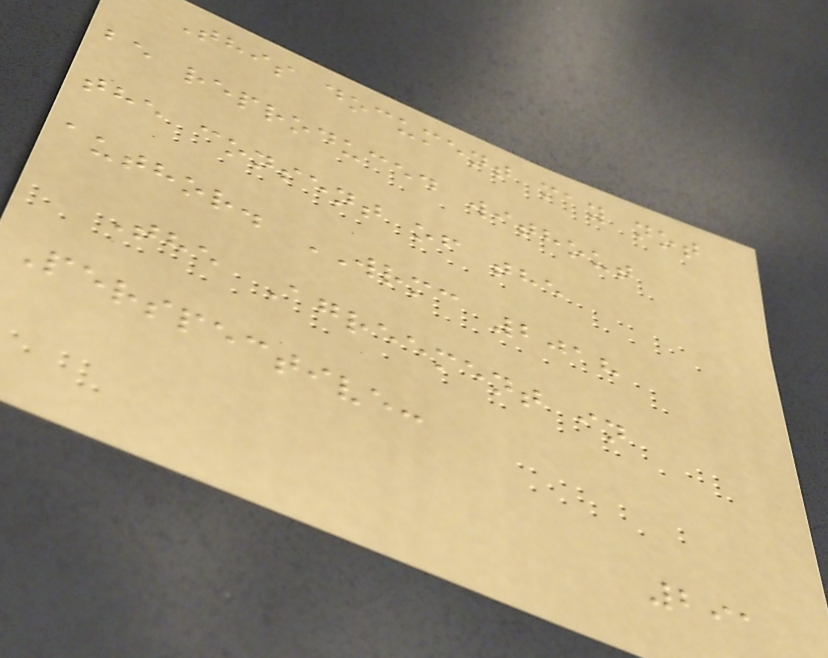This document may not
be reproduced without
the consent of the
author. WRMC 2018
The Agreement in
Perspective:
291
